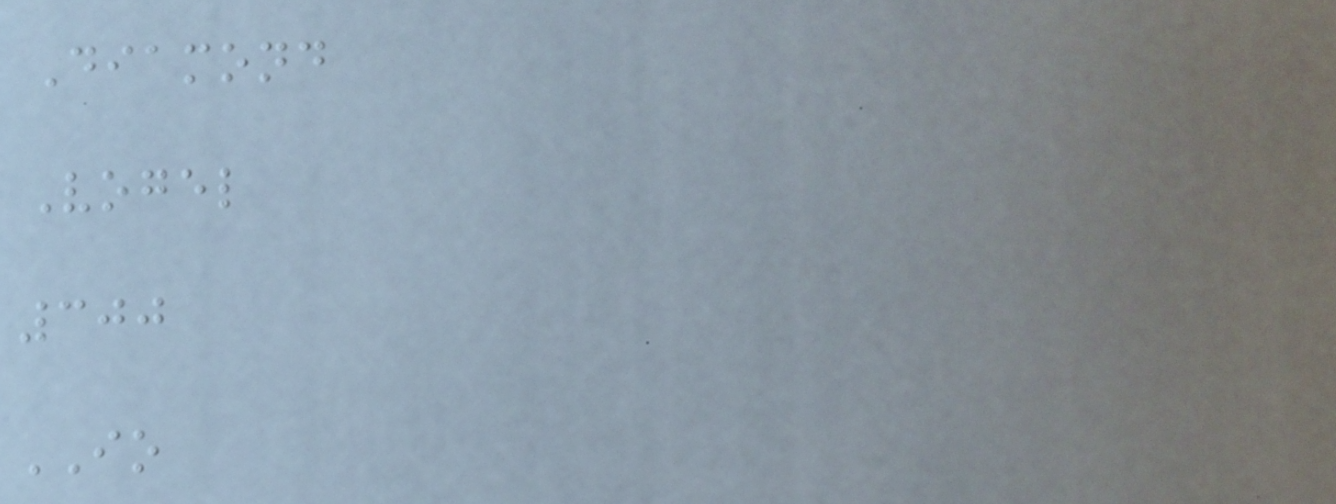Diamond
Vogel
300
IO
